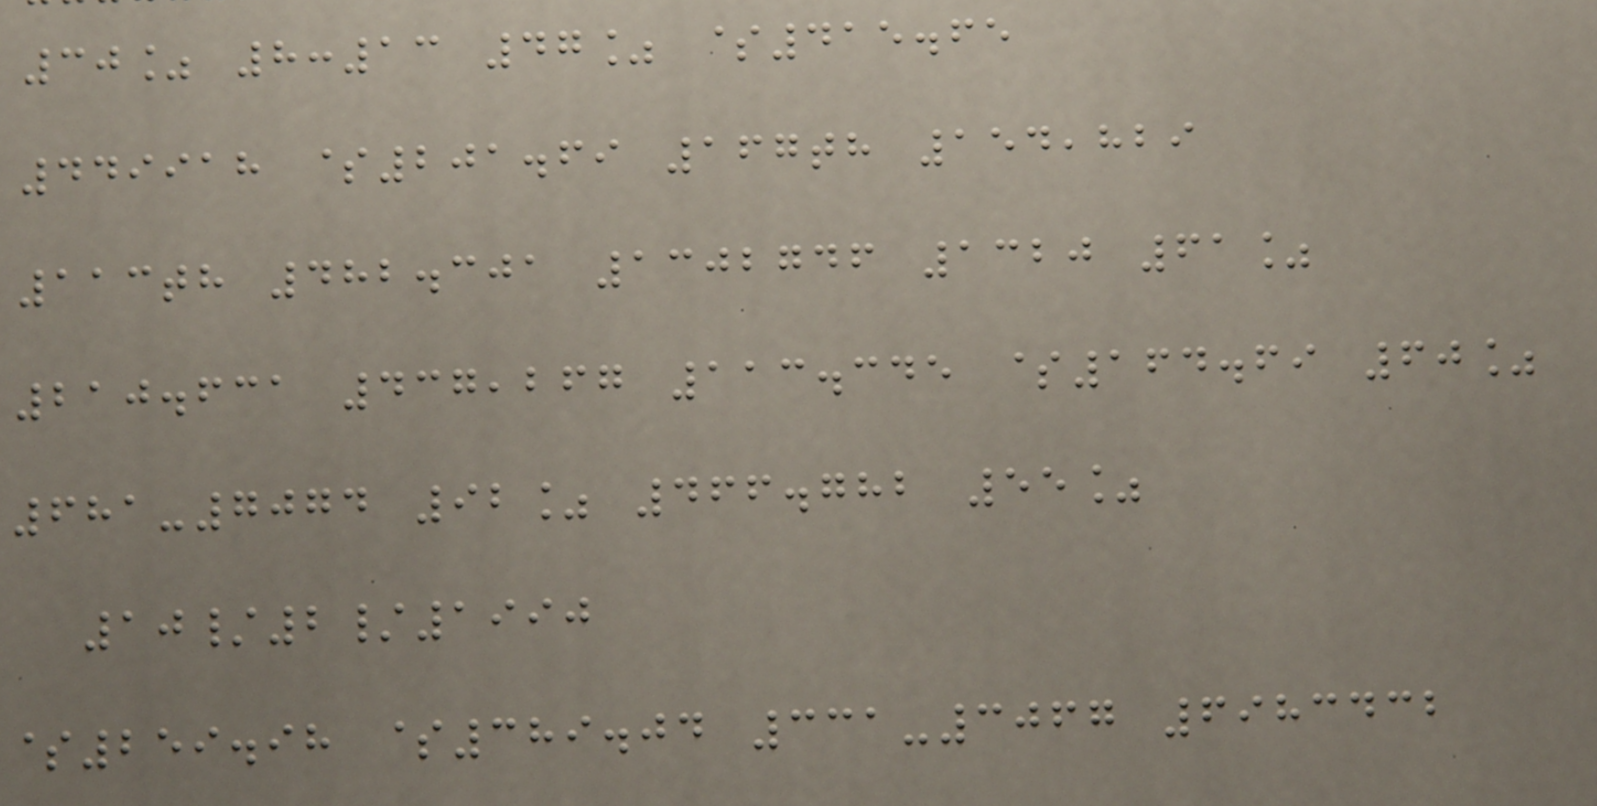30% 8:13 47% $415.65
449918 $201.69 167th 154,829
113th 482.301 1302746 1320 61%
210.631 437,267 113.345 $164.69 60%
681-7074 92% 466.782 55%
10/2/1990
$259.98 $389.04 331-3067 6983432
